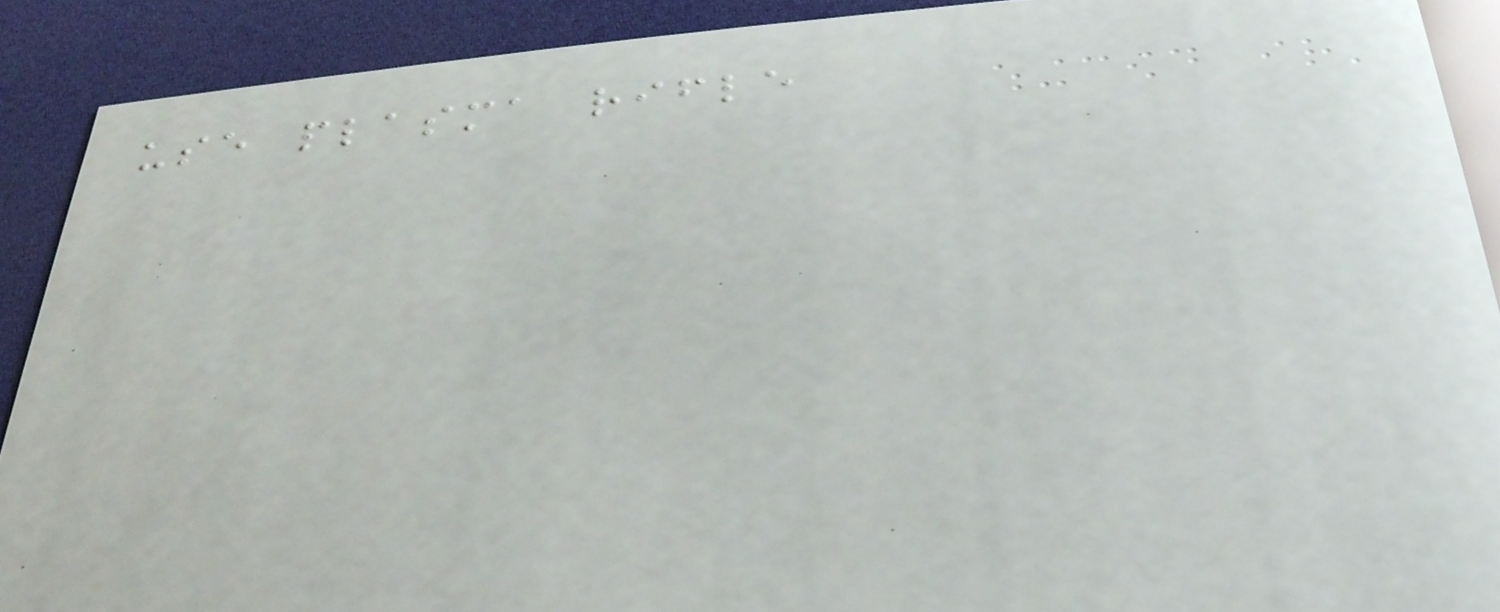use plasma rifle
